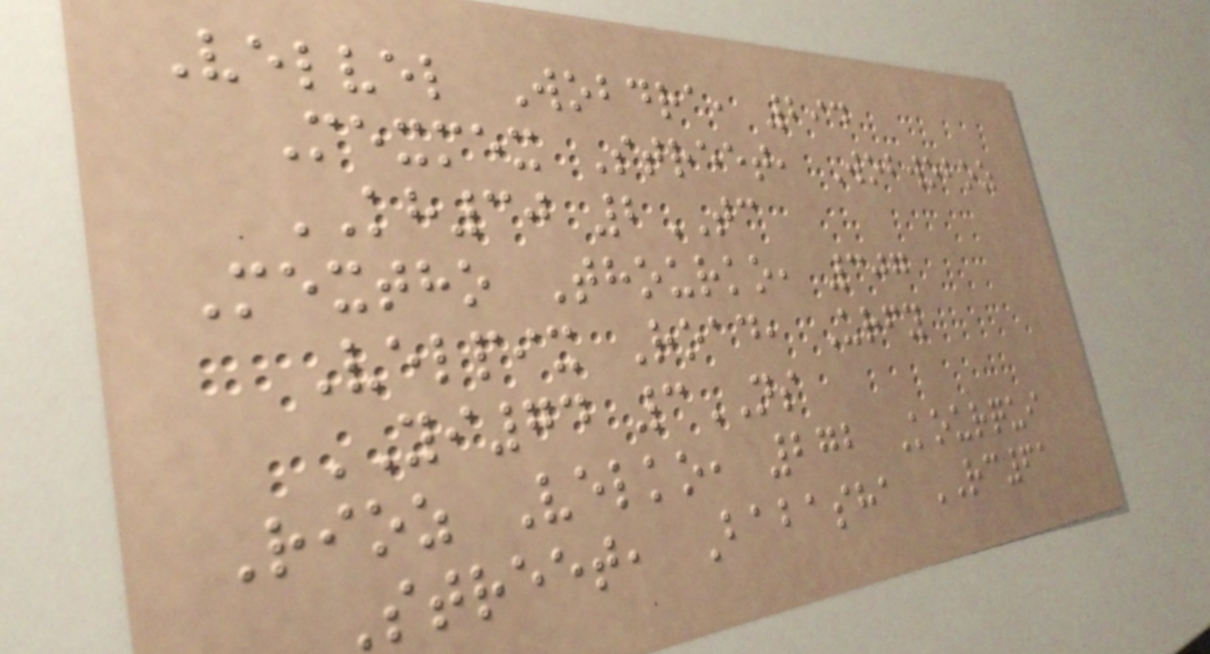Velvel Wobdra, 294
Mexmex Street, Wobwoboz
KH30 2TC
Mextho Thourko, 307
Velpix Road, Urfy
YI74 3NS
Rioz Velko, 272 Kourqui
Street, Babasha RC61
